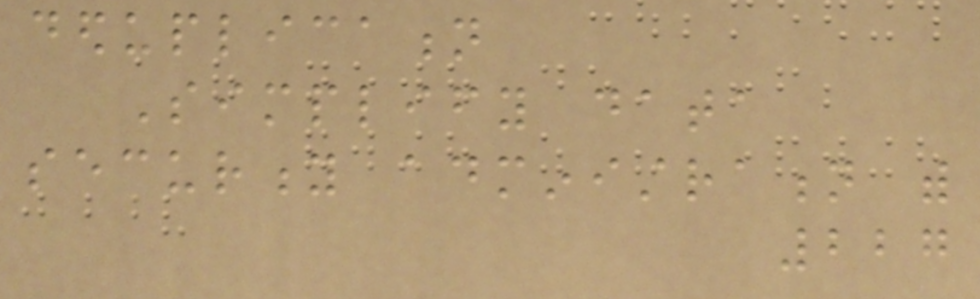deduplication
Simplify data
security administration with
227
